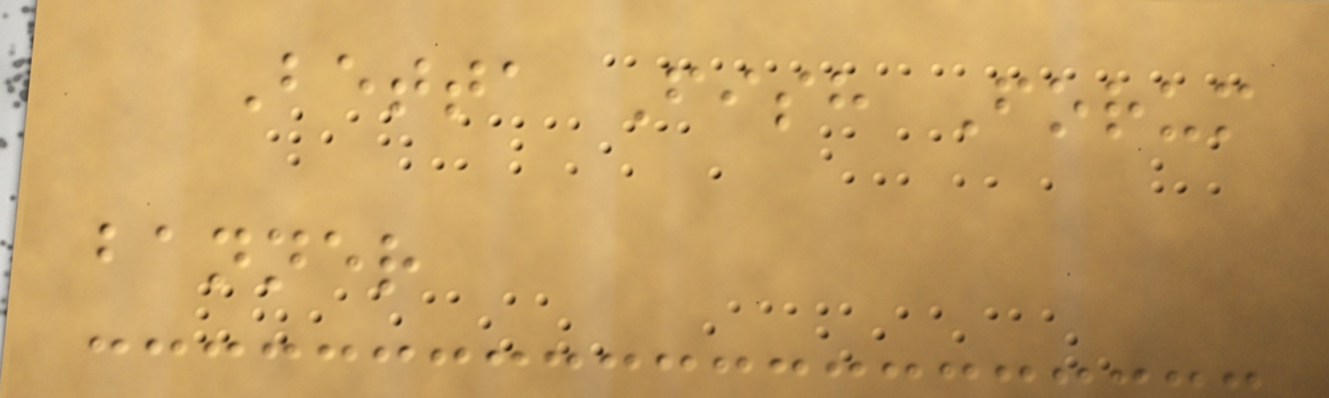Betta Fish Forum
banner
